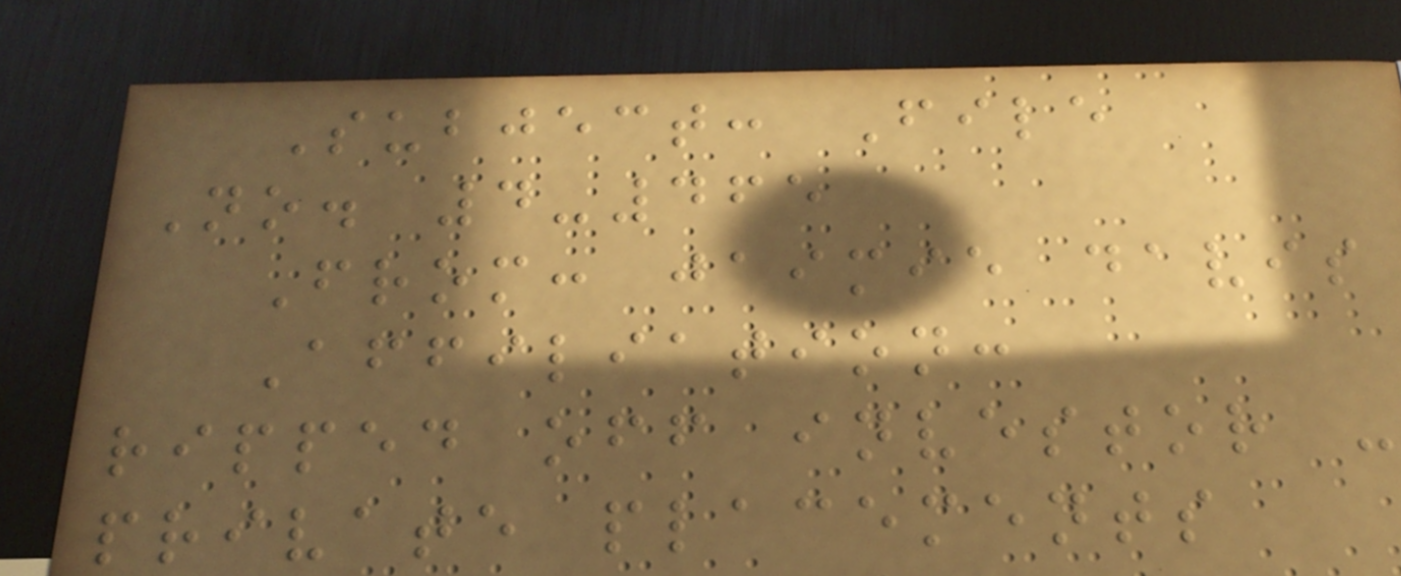Subject: File
No. 4-465
From: jaimie davis
Affiliation:
ripped off investor -
private placements
